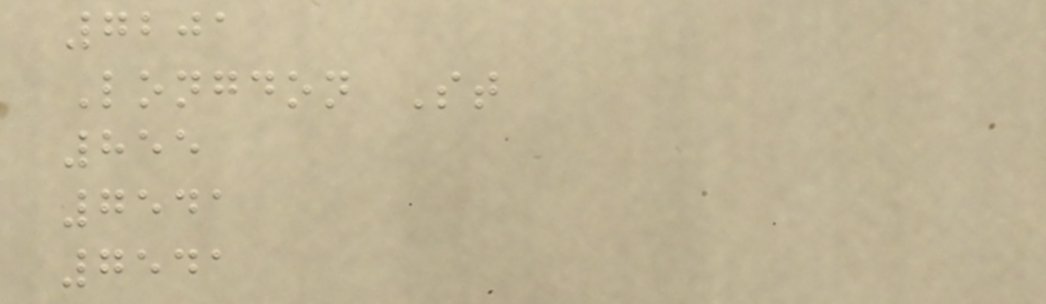7201
Longdon St
855
7541
7541
